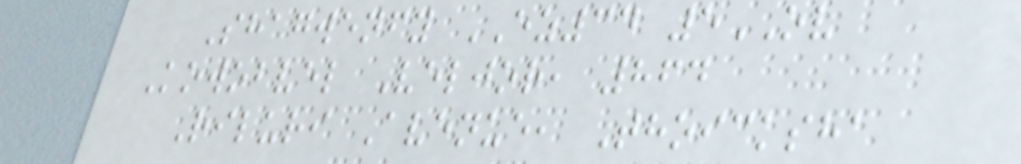Shagwenfy EZ34 5OV
Kowobvel Veljor, 864
Riluri Avenue, Thoicksha
